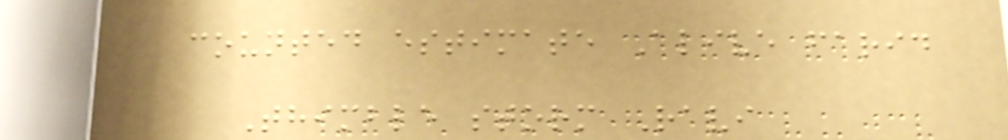counted estimate Alive farid
Thimble storm Ravi
